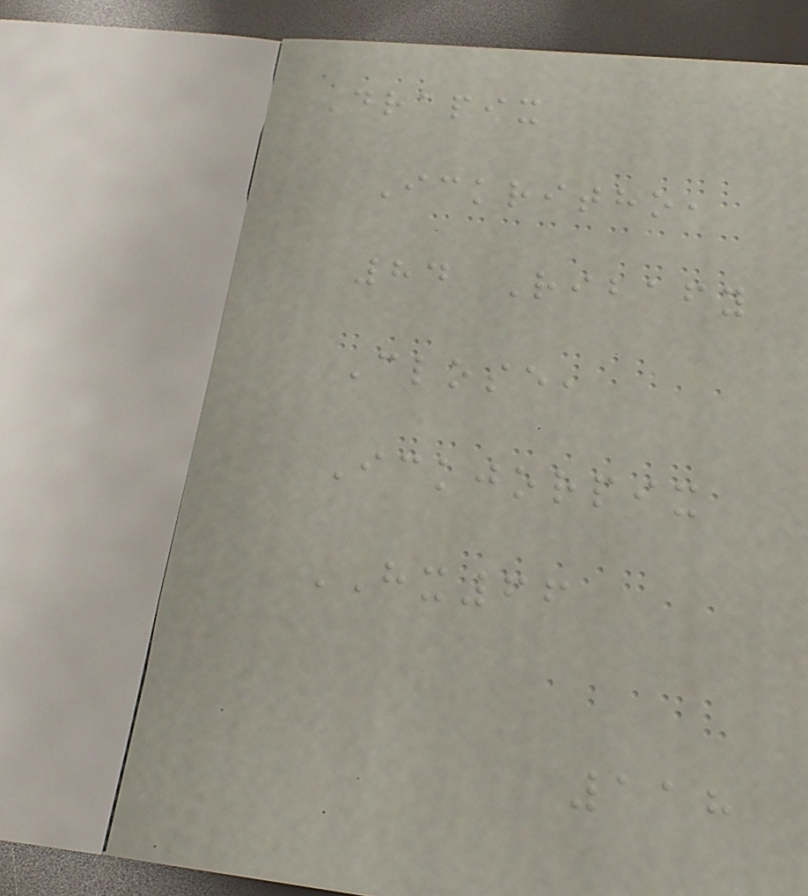Drapix
Ickritho,
84 Ribafy
Close,
Ickjorpix
HX66
118
